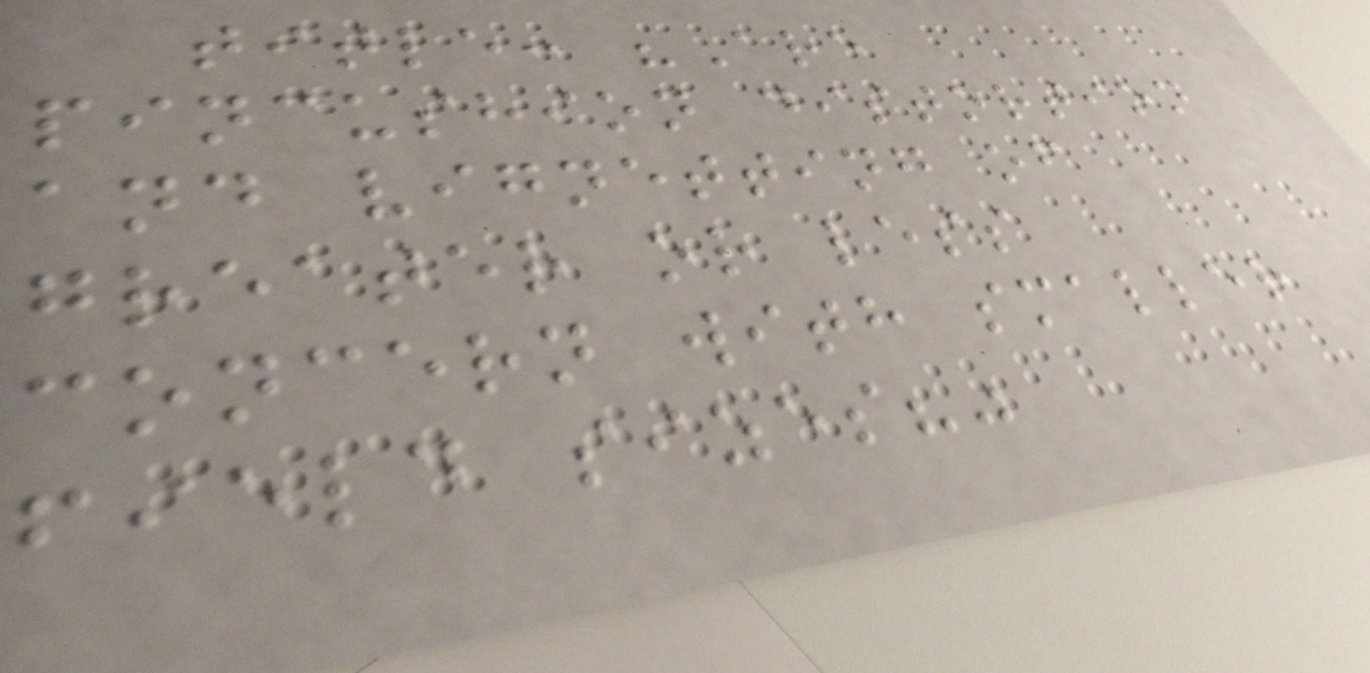title: "Are
pincushion distortion
and vignetting of
greater or less
concern with smaller
field sizes?"
